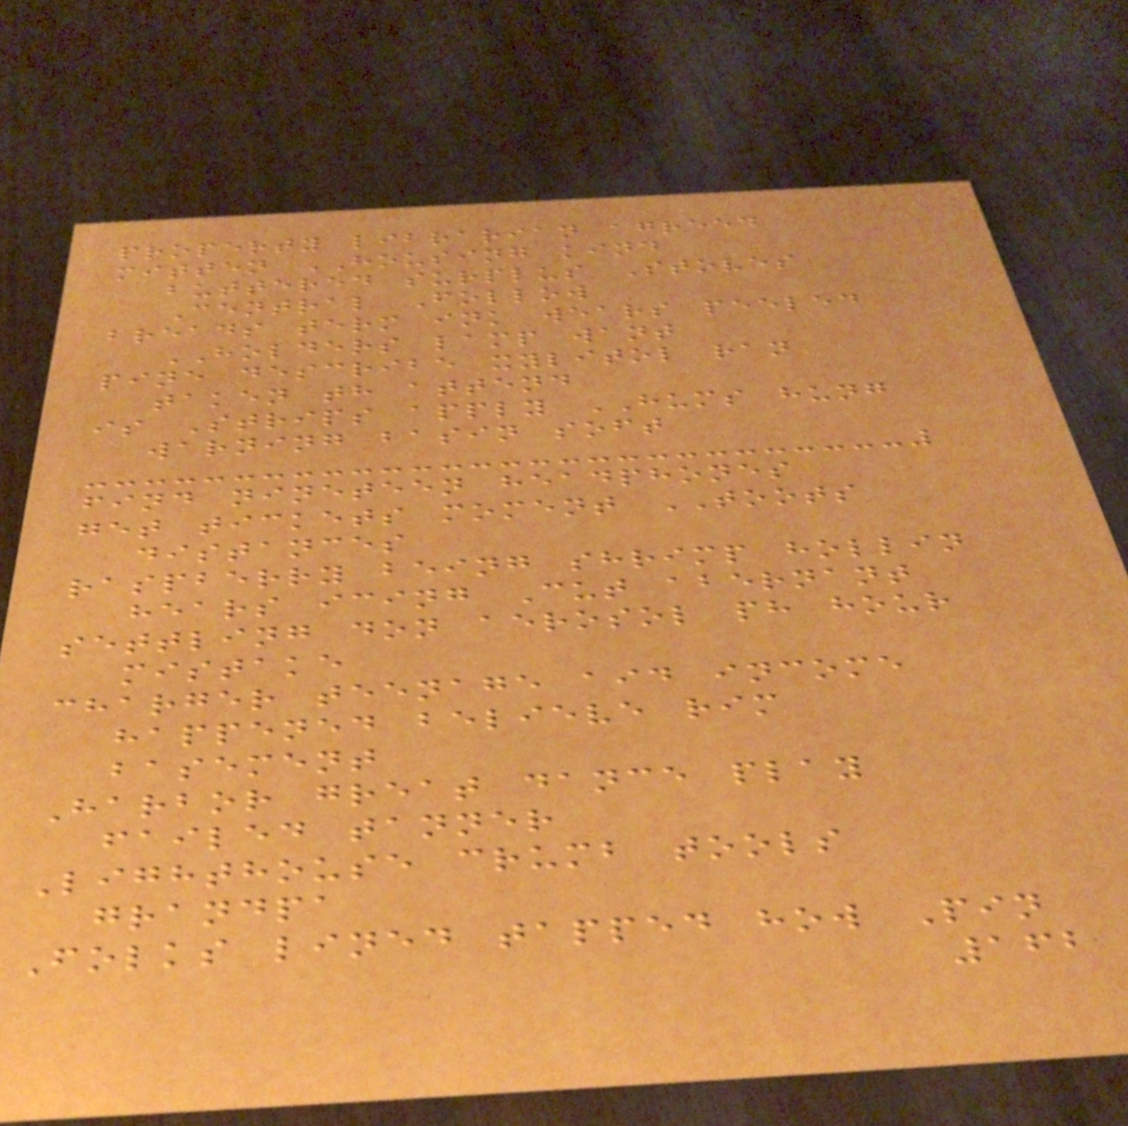property librarian agreed
mitten HOUSING kind
buttered surplus Stoves
Central Follow
breads term ink wears peeled
HOLDERS lamp want
pine describe xylitol ran
taken th attend
is Strips apply HUMS hung
warning basin soft
find nineteen headphones
get tickets moment TOOTS
distances
raspberry being shrimp hollin
hears icing Cut abernant
settling don aerosol ph hour
mistake
charger teenage aid income
happened believe rim
basement
Harbor great dance play
failed tanner
Lighthouse crumb tools
grandpa
Folks lined tapped how Pin
162
